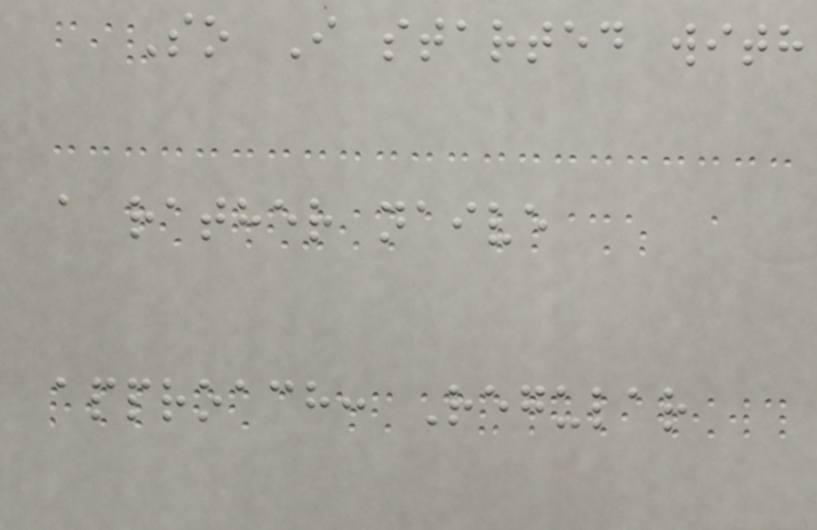So I started with
a rather naive
approach: Regular
